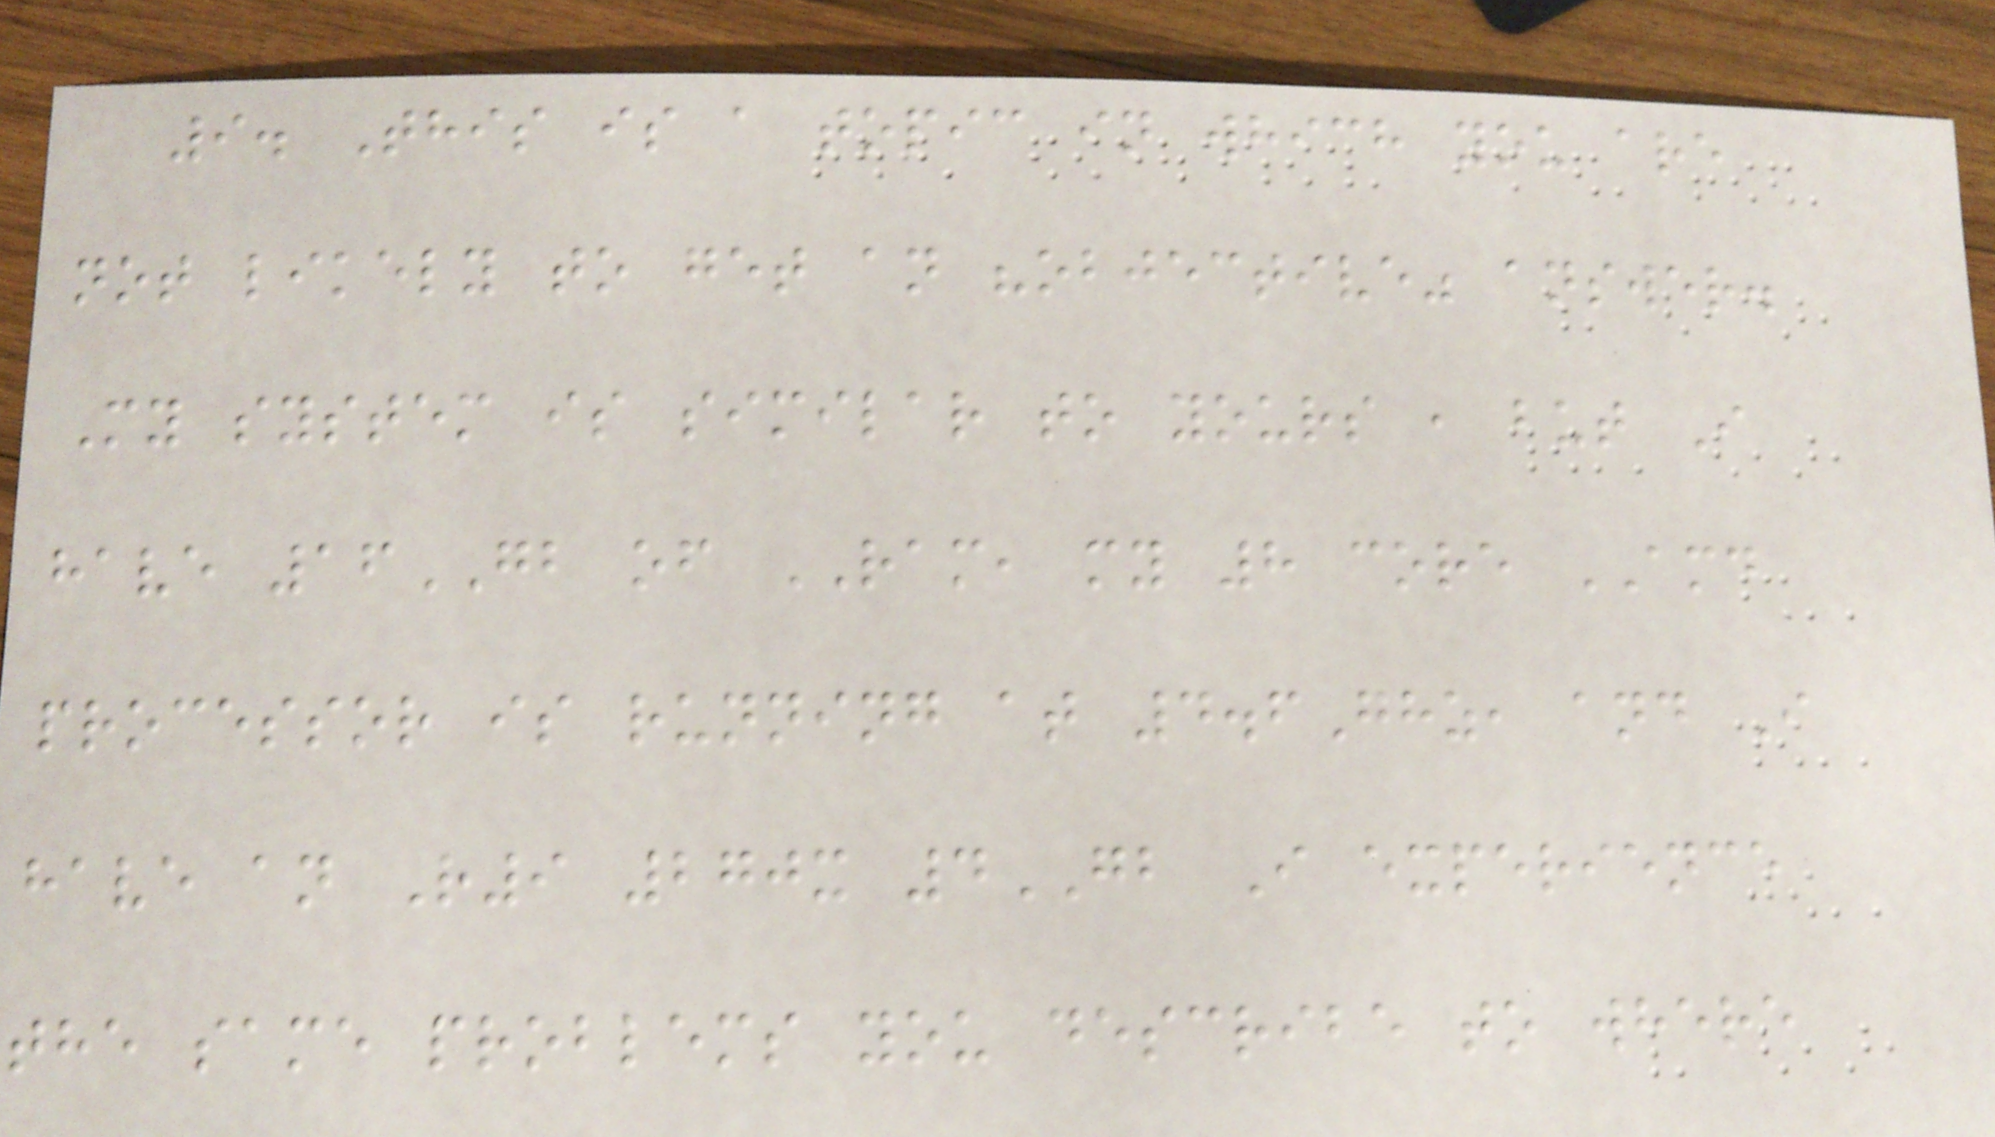9. This is a topic in which you are
not likely to get an "objective" answer.
My system is similar to yours , but I
have 16GB of RAM, my 8 core AMD
processor is running at 4.6Ghz, and I
have an R9 270x 4GB I experience
the same problems you describe to where
